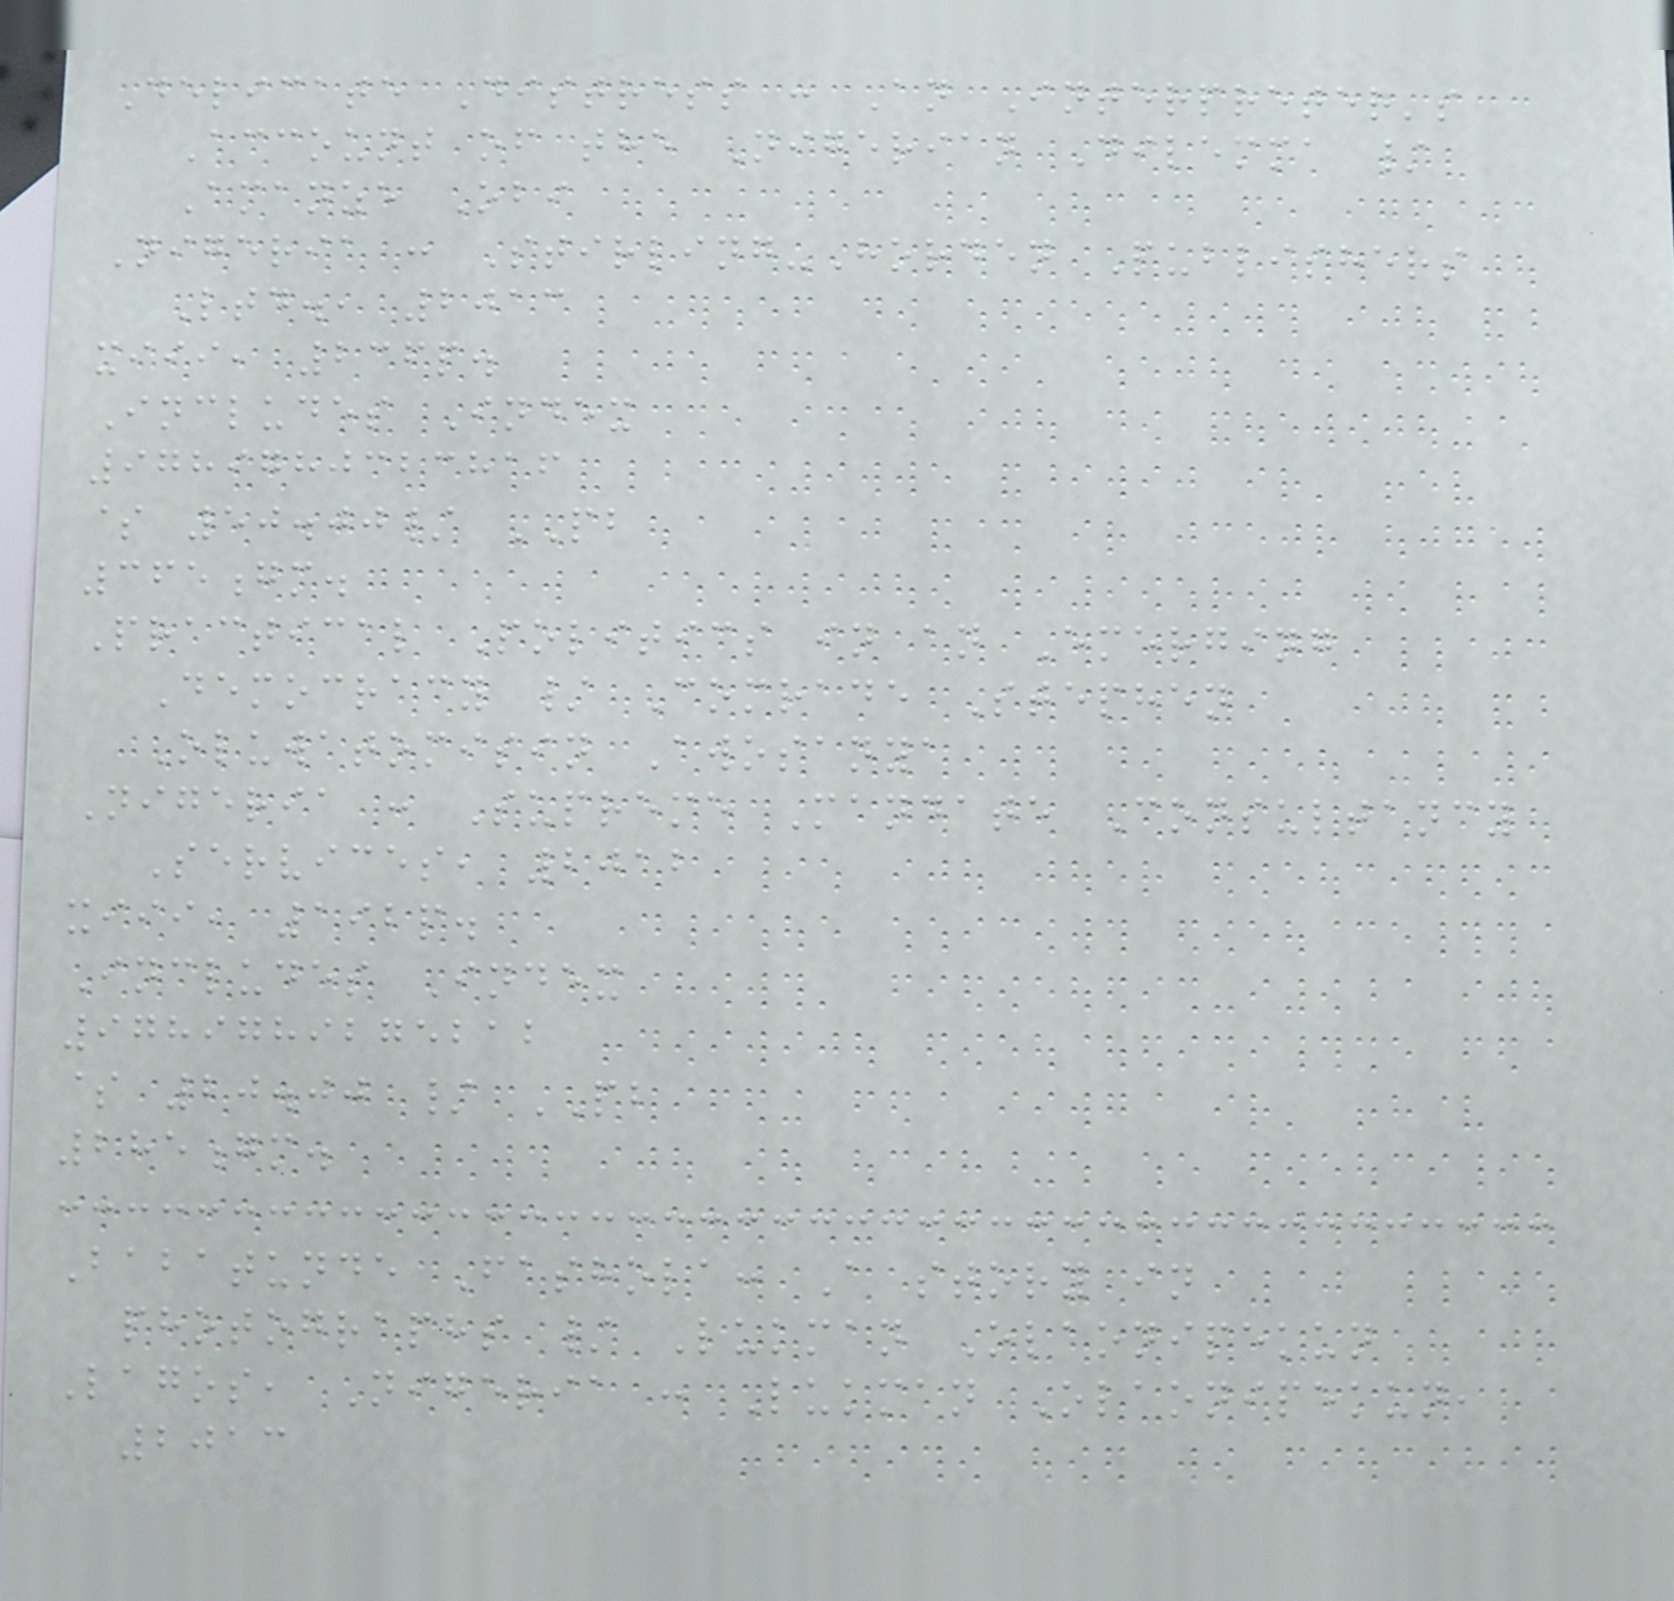Delicate Distress : An Interpreter's
Account of the Nigerian Dilemma /
Amanze Obi
Nigeria : Stirling-Horden Publishers
Ltd., 2013
xiii, 236p.
Includes Index
9789780323816
$ 50.00/ PB
365gm.
Practical Politics in an Emerging
Democracy / Comrade Stephen
Oluwatomisin Awosanya
Nigeria : Supreme Mandate Consultancy
Services, 2012
xiii, 192p.
Includes Index
9789789275212
$ 20.00 / PB
285gm.
Babatunde Fashola: A story in
photographs / Lukman Olaonipekun
Lagos, Nigeria : Lukman Olaonipekun,
2013
